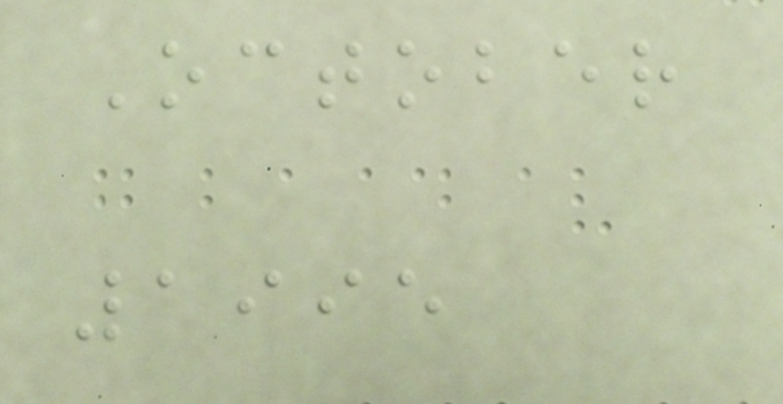October
1995
